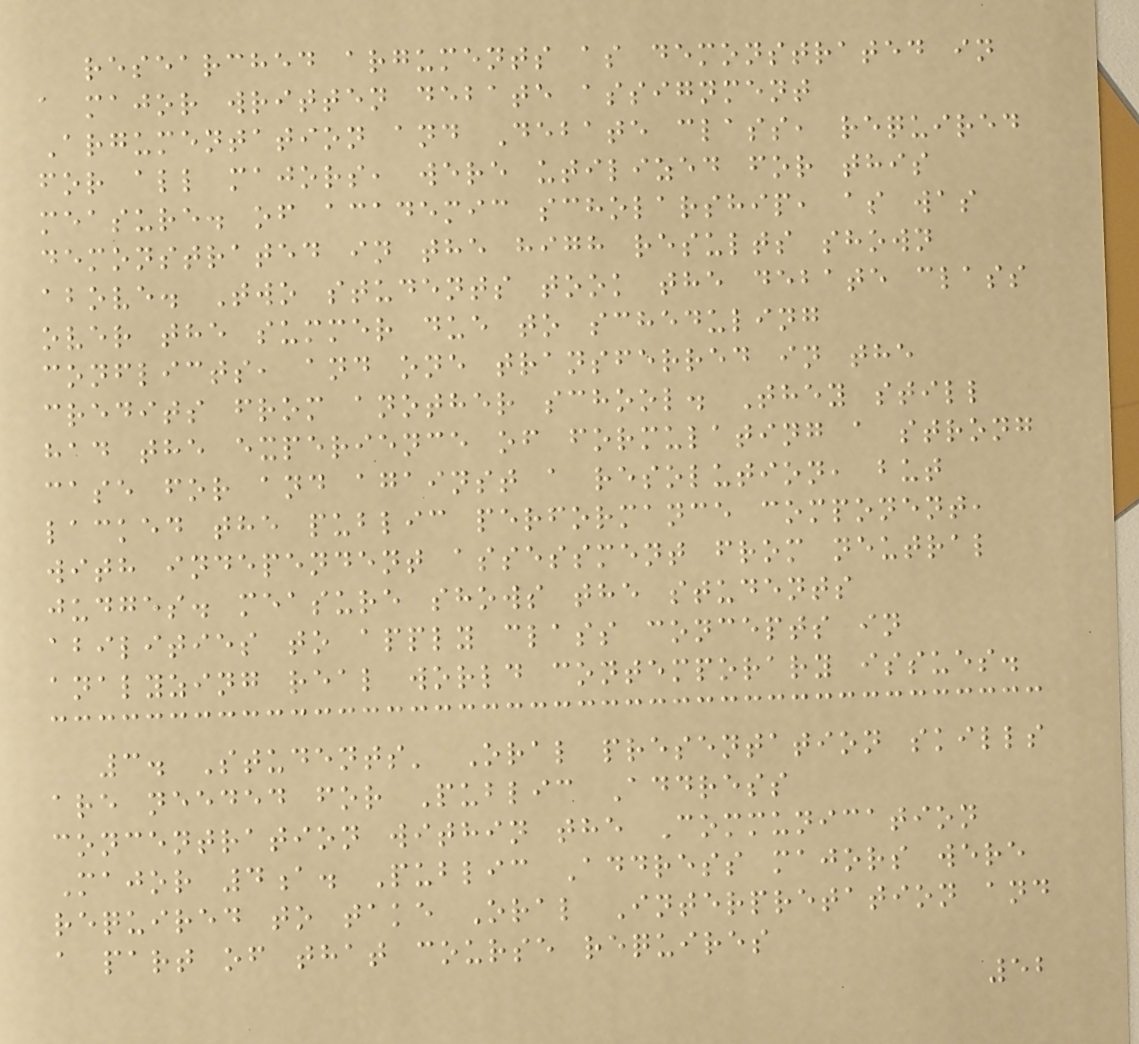researched arguments as demonstrated in
a major written debate assignment
Argumentation and Debate class, required
for all majors, were utilized for this
measure. of academic scholarship, as was
demonstrated in the high results shown
above. Two students took the debate class
over the summer due to scheduling
conflicts, and one transferred in the
credits from another school. They still
had the experience of formulating a strong
case for and against a resolution, but
lacked the public performance component,
with independent assessment from neutral
judges. measure shows the students
abilities to apply class concepts in
analyzing real world contemporary issues.
3. Students' Oral presentation skills
are needed for Public Address
concentration within the Communication
Major 4a. Public Address majors were
required to take Oral Interpretation and
a part of that course requires
52
